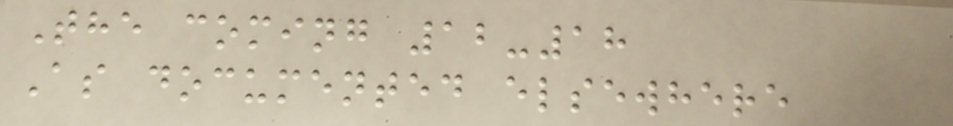The coming 12-18
As documented elsewhere
